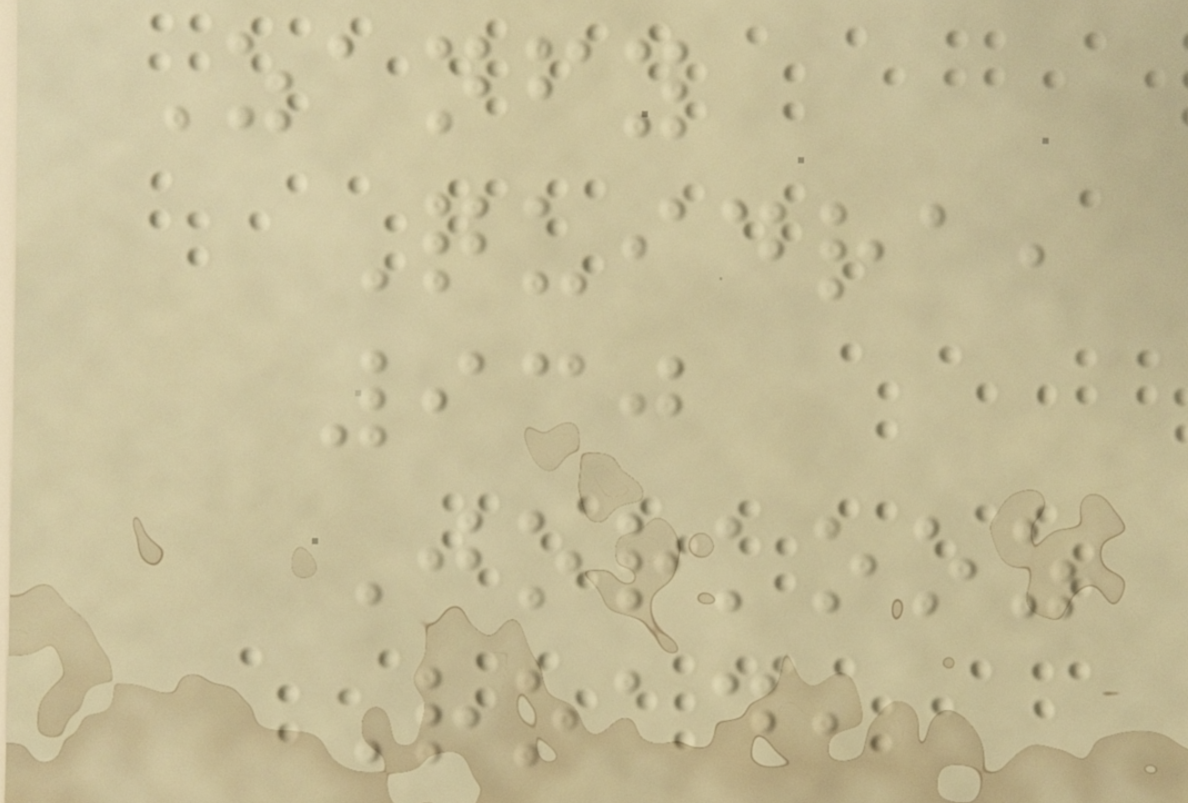Zanfy
Quidra,
930
Jorkooz
Road,
